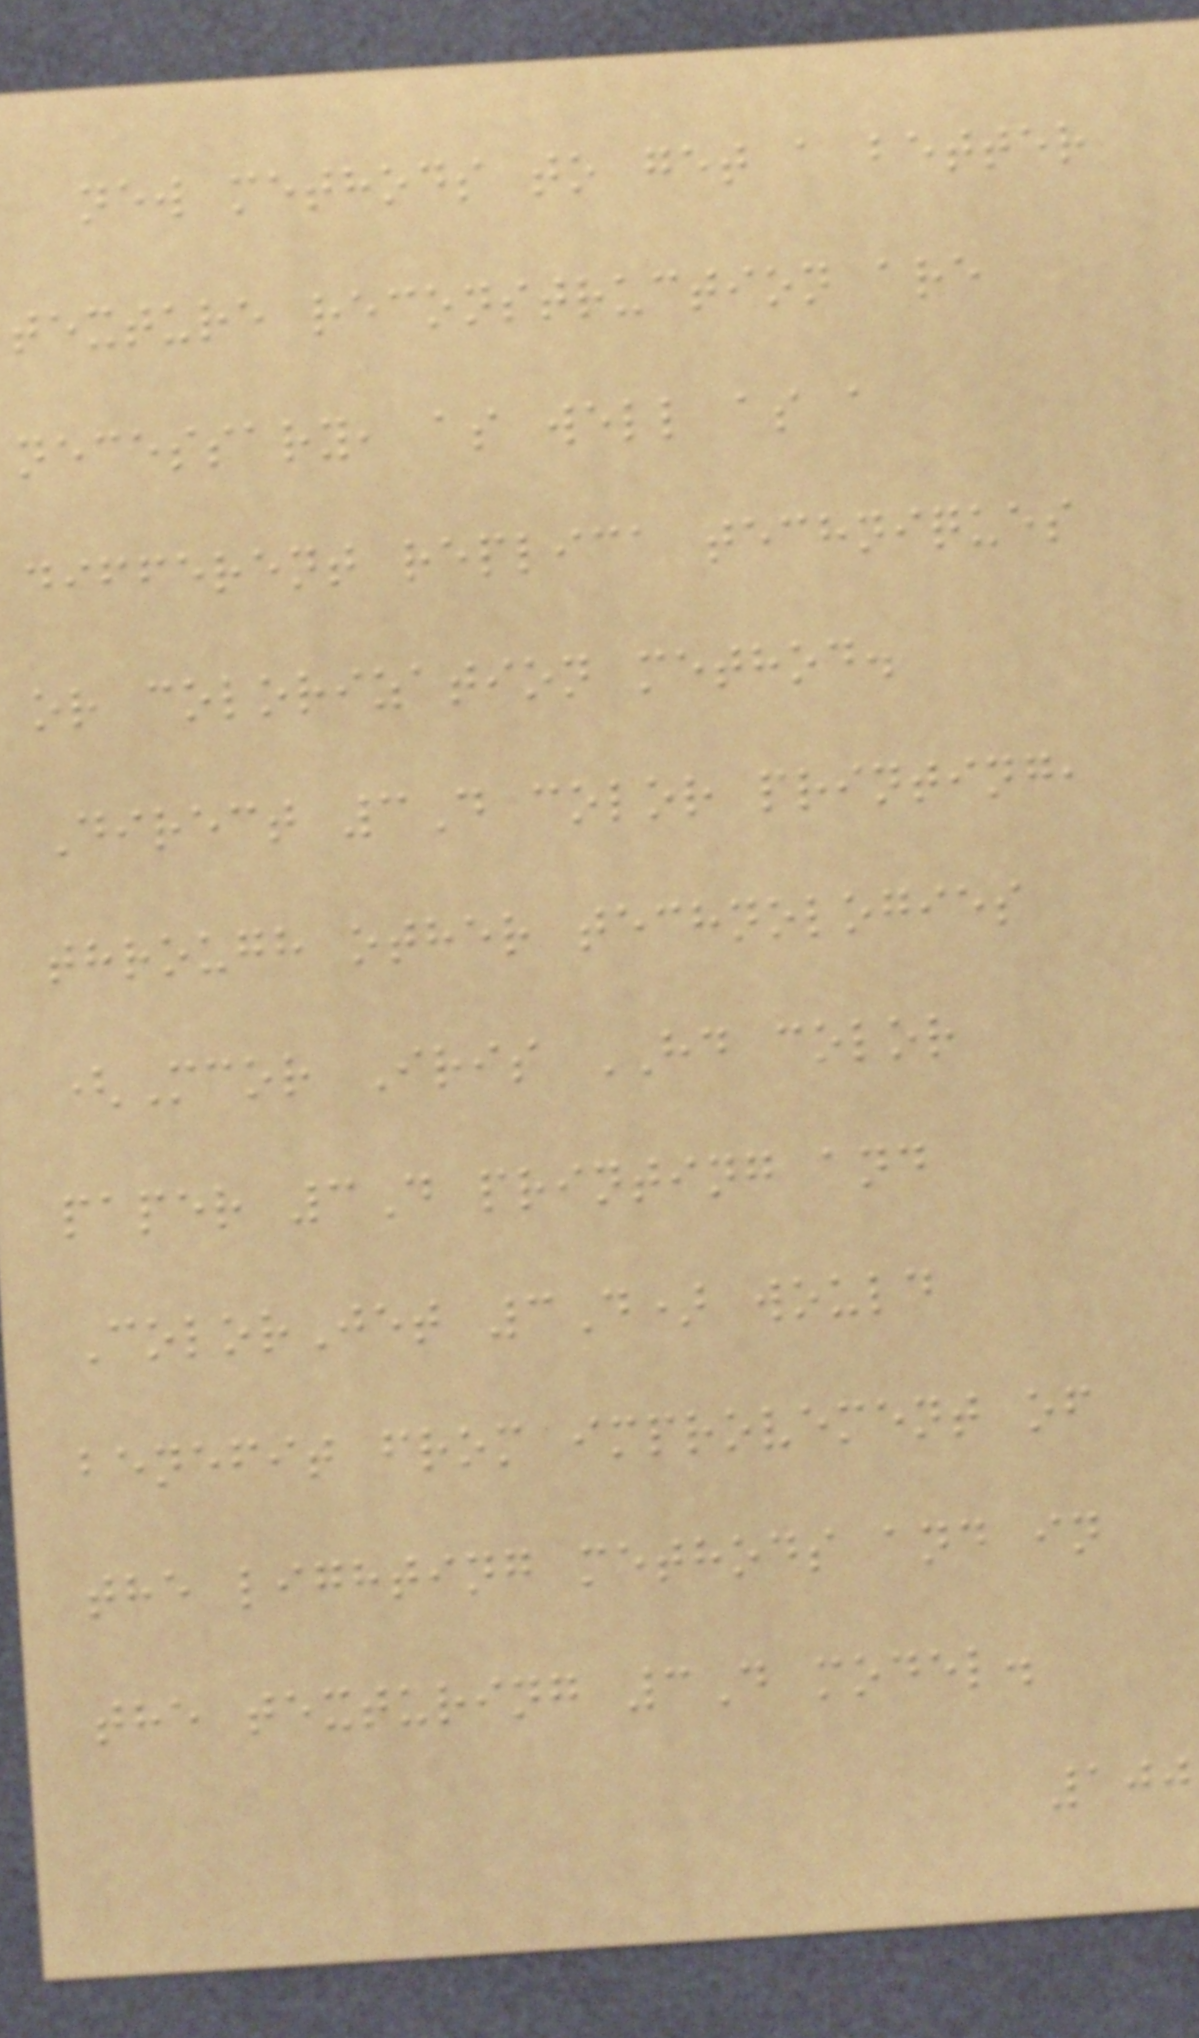new methods to get a better
texture reconstruction are
necessary, as well as a
different replica techniques
or colorization method.
Direct 3D color printing,
through other technologies
(Mcor Iris HD color
paper 3D printing and
ColorJet 3D) would
benefit from improvement of
the lighting methods and in
the texturing 3D model.
100
